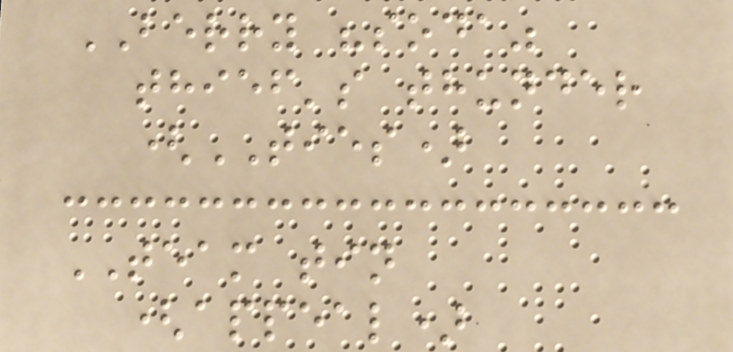BERRY "soda"
thief's thunder
(TIES)
TEAM tin
(appeal)
